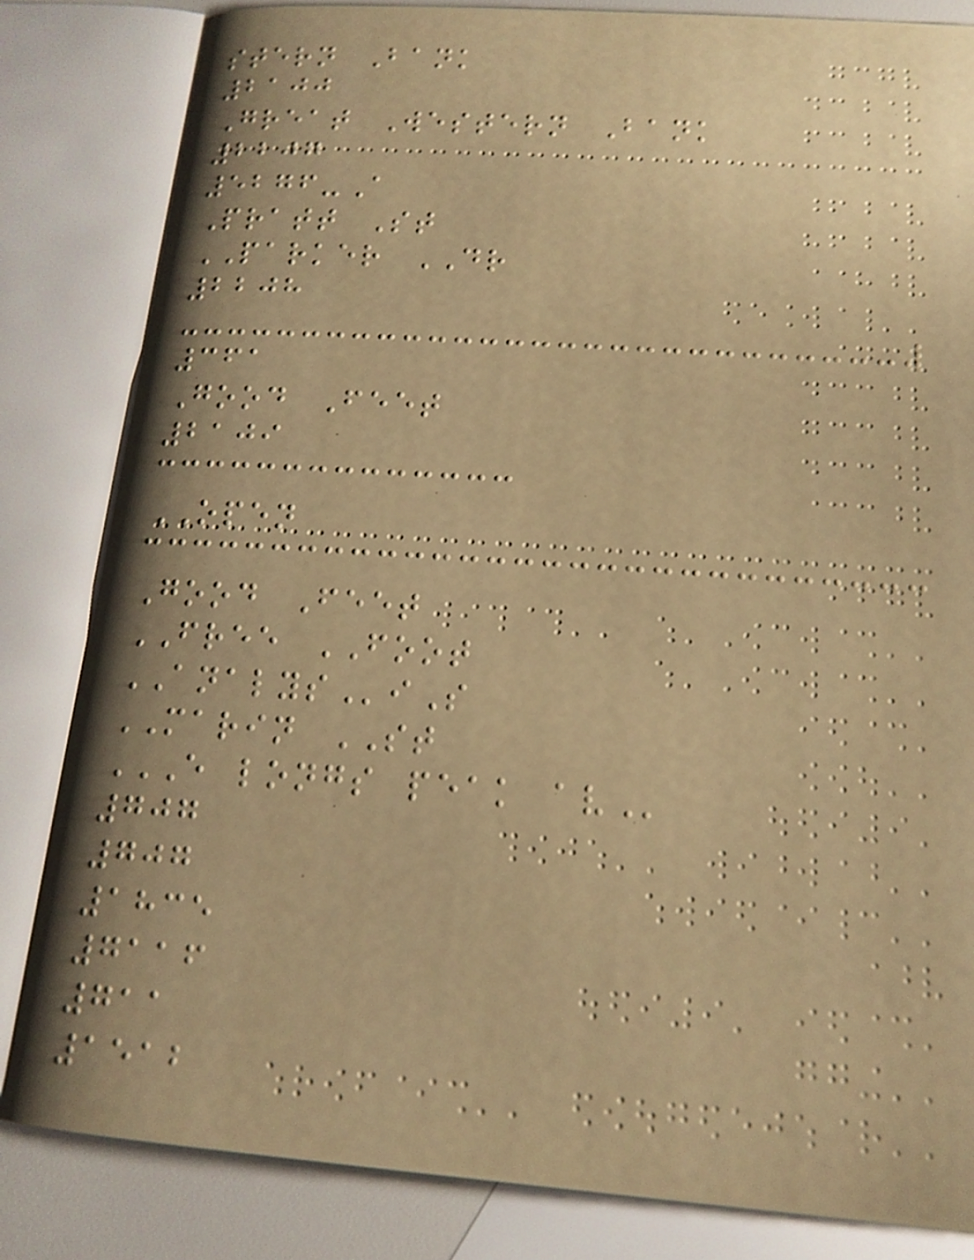stern Bank
2100
Great Western Bank
2207
5276-A
Pratt St
PARKER DR
2208
361
Good Feet
2109
OPEN
Good Feet
FREE FOOT
ANALYSiS
MARIN ST
E LONGS PEAK AV
707
707
1835
7116
711
1512
